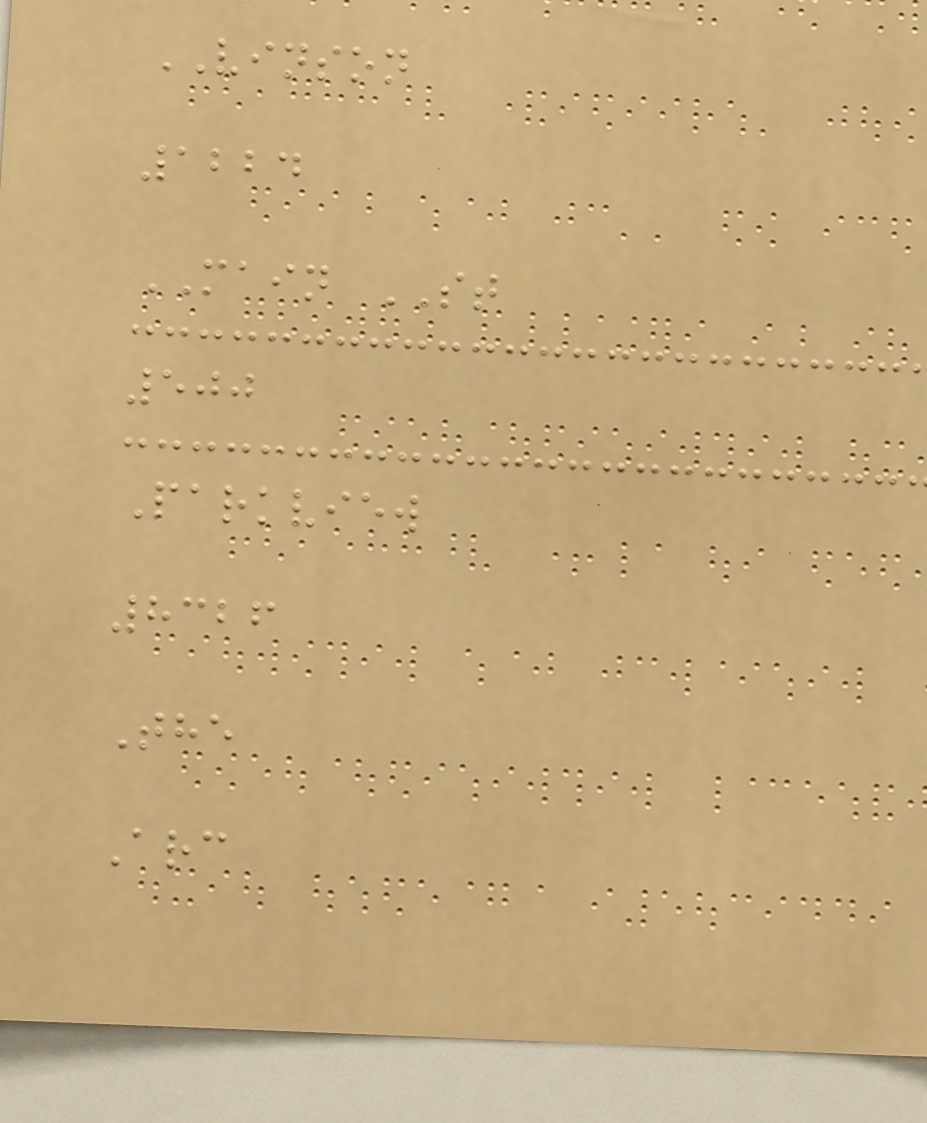VINSON
1224
MAIN ST
500
Parkview
8326
The
Arc
